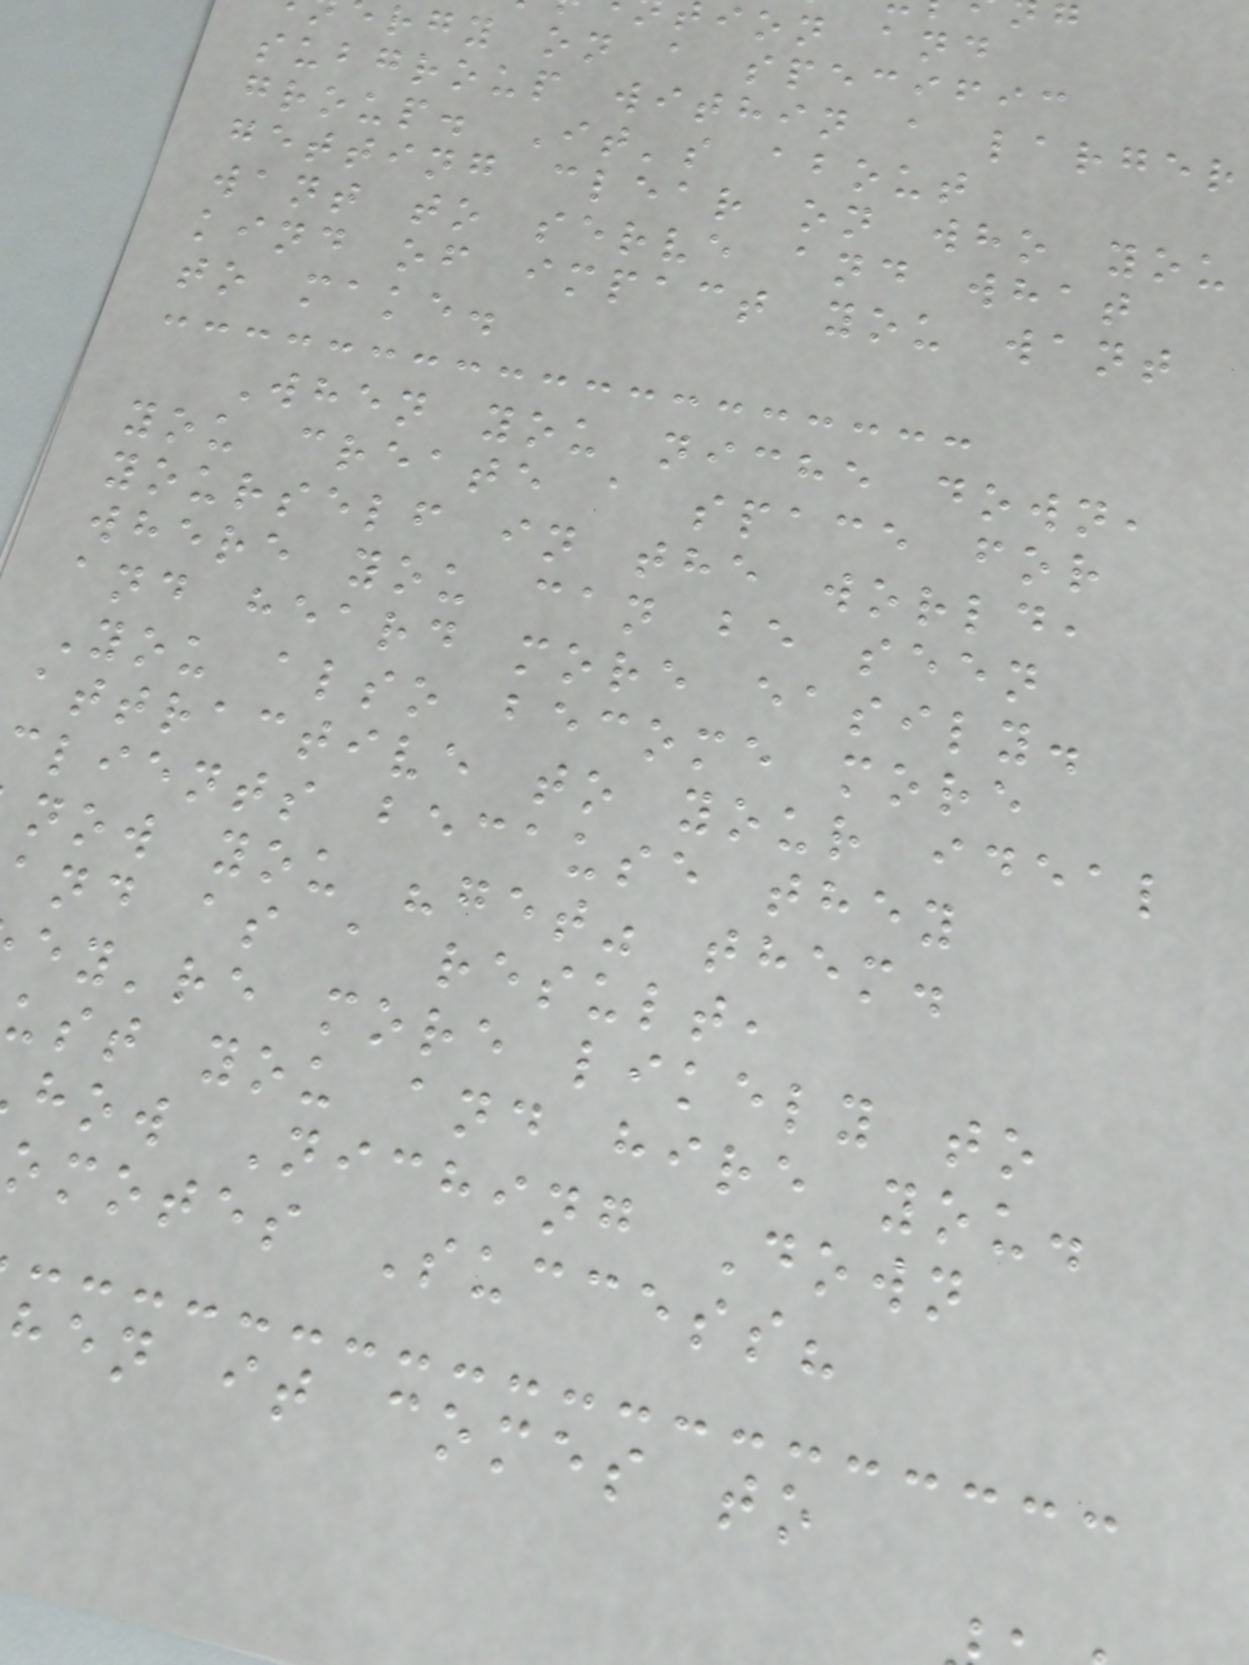ion and
rgy on a specific
subgroup within a larger
group. It's about
getting clear on who you
want to serve and what
kind of impact you want
to make.
When you niche down,
you create a space for
yourself in the world,
where you can be seen
and heard more easily.
You also become more
attractive to your ideal
clients because they
now you "get" them.
and as a result,
ey're more likely to
ust you and hire you.
how Niching Down
omotes Success?
hen it comes to
